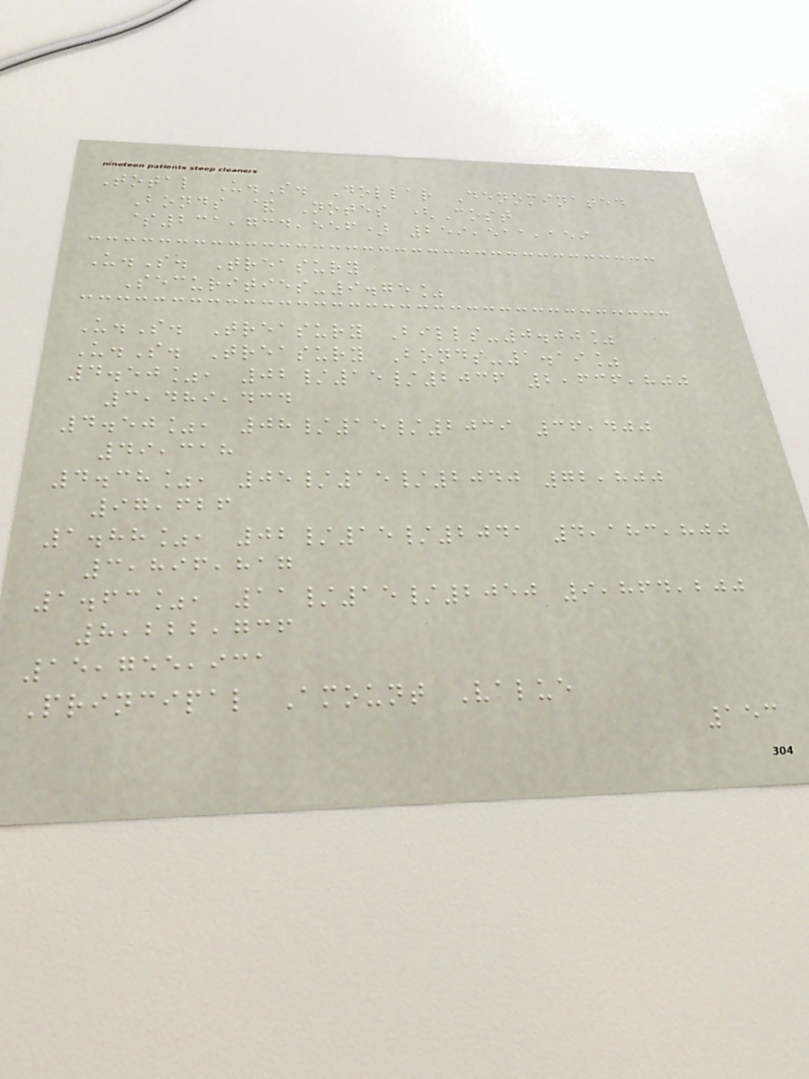Total U.S. Dollar Denominated
Bonds & Notes (Cost
$231,734,556) 259,511,159
U.S. Treasury
Securities-9.75%
U.S. Treasury Bills-0.00%
U.S. Treasury Bonds-1.19%
4.50%, 02/15/2036 2,636,800
3,489,434
4.50%, 08/15/2039 36,400
49,318
4.38%, 05/15/2040 72,800
97,626
1.88%, 02/15/2041 4,183,800
3,896,817
1.63%, 11/15/2050 9,864,200
8,222,736
15,755,931
Principal Amount Value
153
